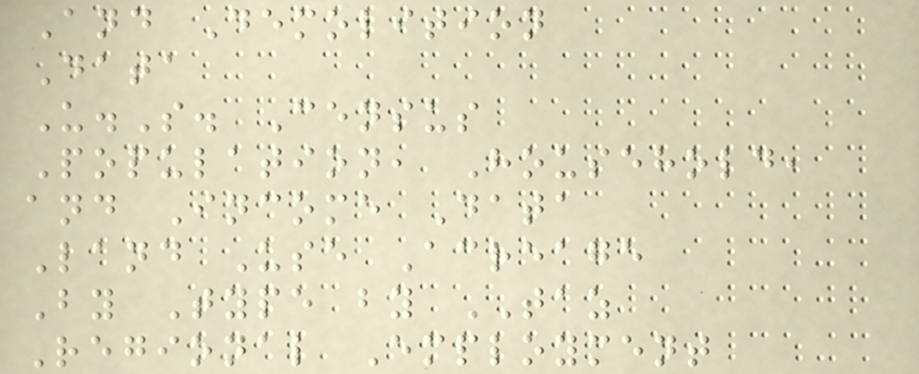And Demolition
Data
U.S. Census
Population, Household,
and Income Data
Land Use Acreage
By Type by TAZ
Regional Employment
